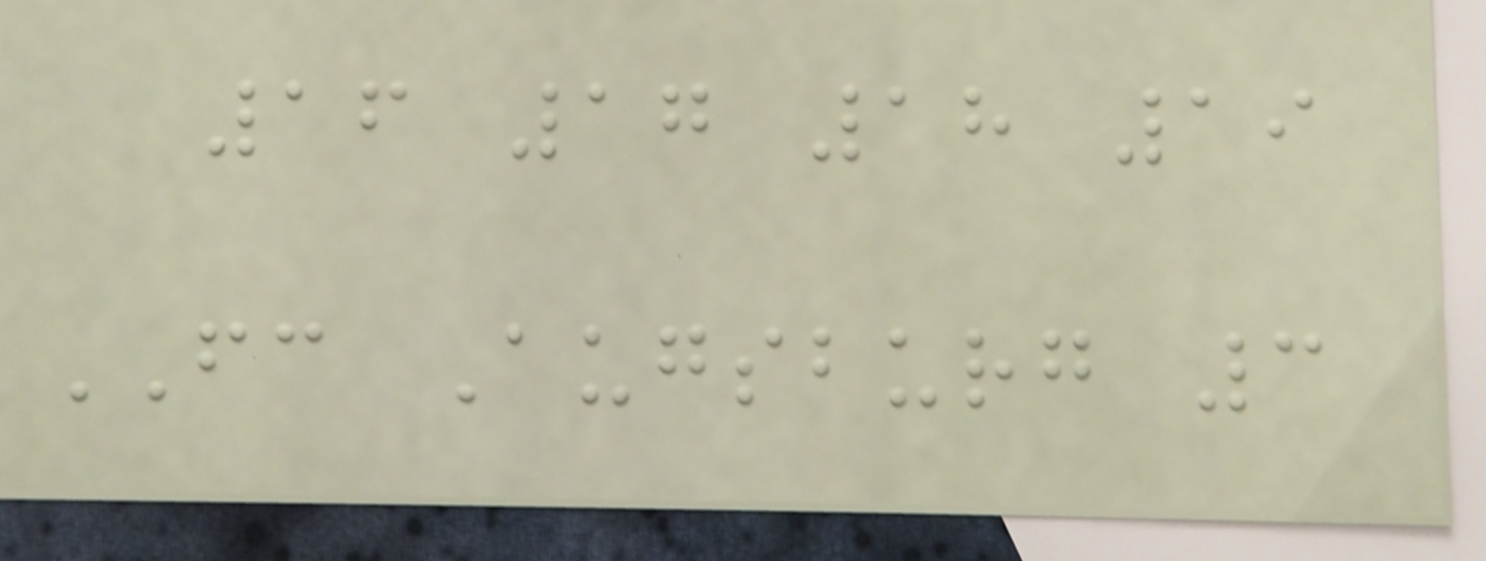16 17 18 19
FC Augsburg 3
